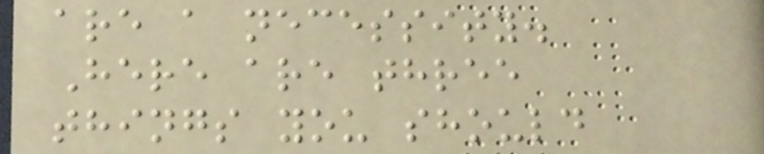are a necessity.
Here are three
things you should
